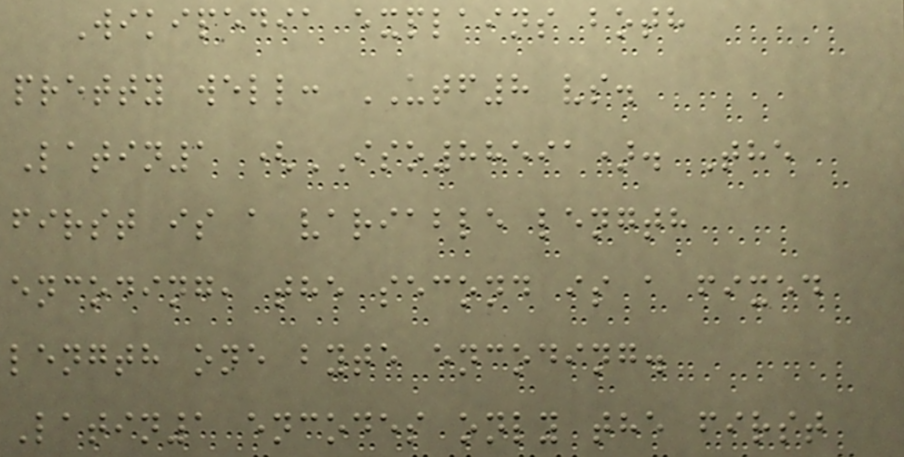Wikipedia explains both
pretty well: UTF8 vs.
Latin1 (ISO88591). The
first is a variable length
encoding, the second is a fixed
length one byte encoding.
Latin1 encodes only the first
